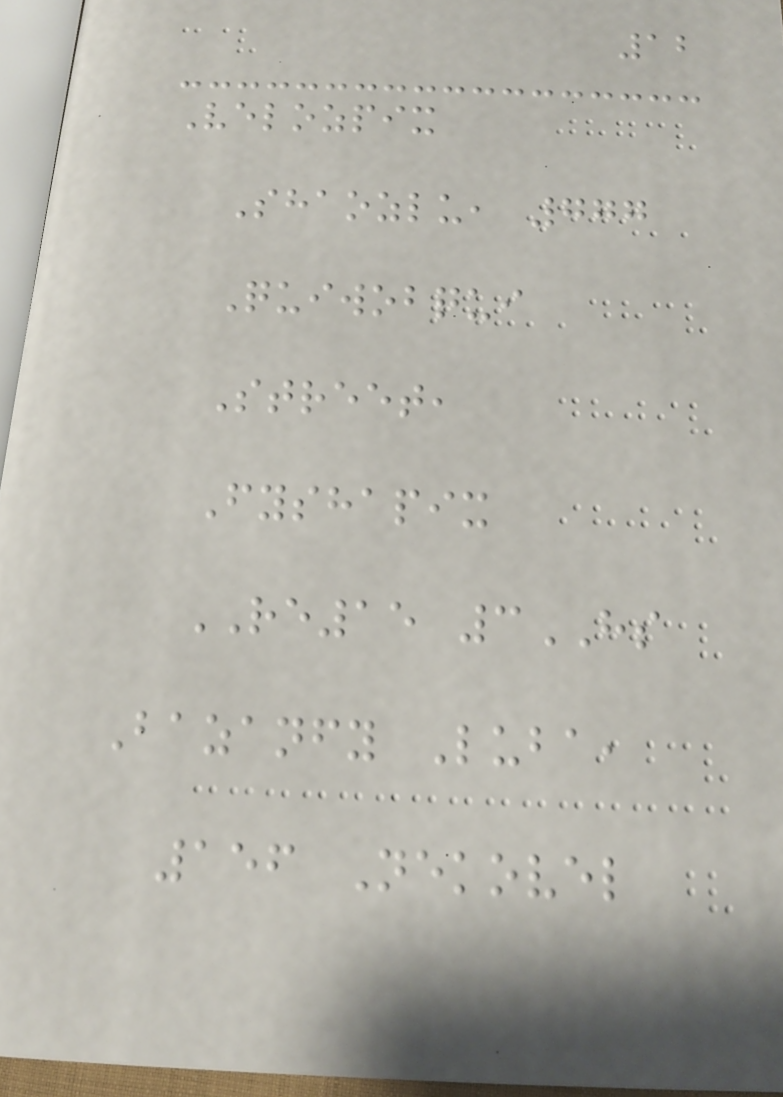12
Velozpix
Shaozlu, 777
Quiwobqui
Street,
Fyshapix
RE15 3HS
Bazanfy Luba,
156 Nekovel
